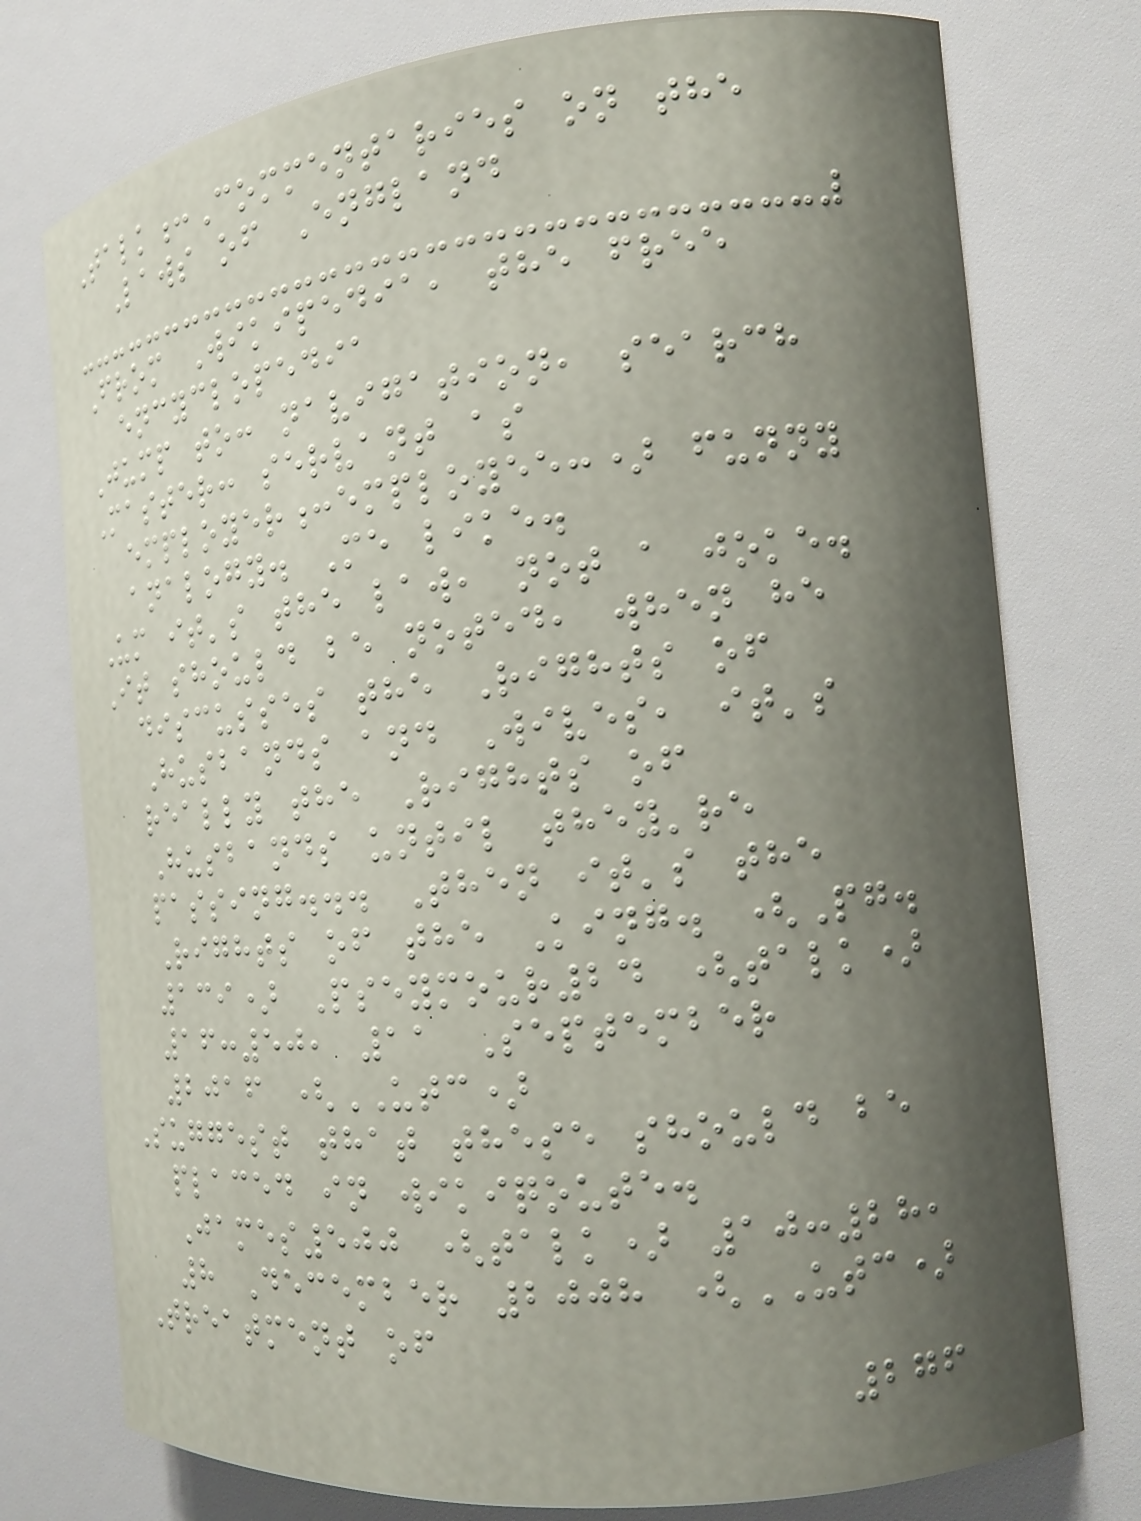Talk:Commentaries on the
Laws of England
From Wikipedia, the free
encyclopedia
Jump to: navigation, search
Master: servant as
employer:employee:) funny
analogy. Me like.
Um it's the law, not a joke.
It should be noted, when he
discusses the Rights of
Husbands and Wives, it's
really the Rights of
Husbands until they're
passing... Then it's the
Rights of the King. (Pg.
139) Pseymour24 (talk)
16:50, 11 September
2016 (UTC)
Suggest that these should be
placed in wikiqoute.
James500 (talk) 10:28,
8 December 2008 (UTC)
Treatment of
276
